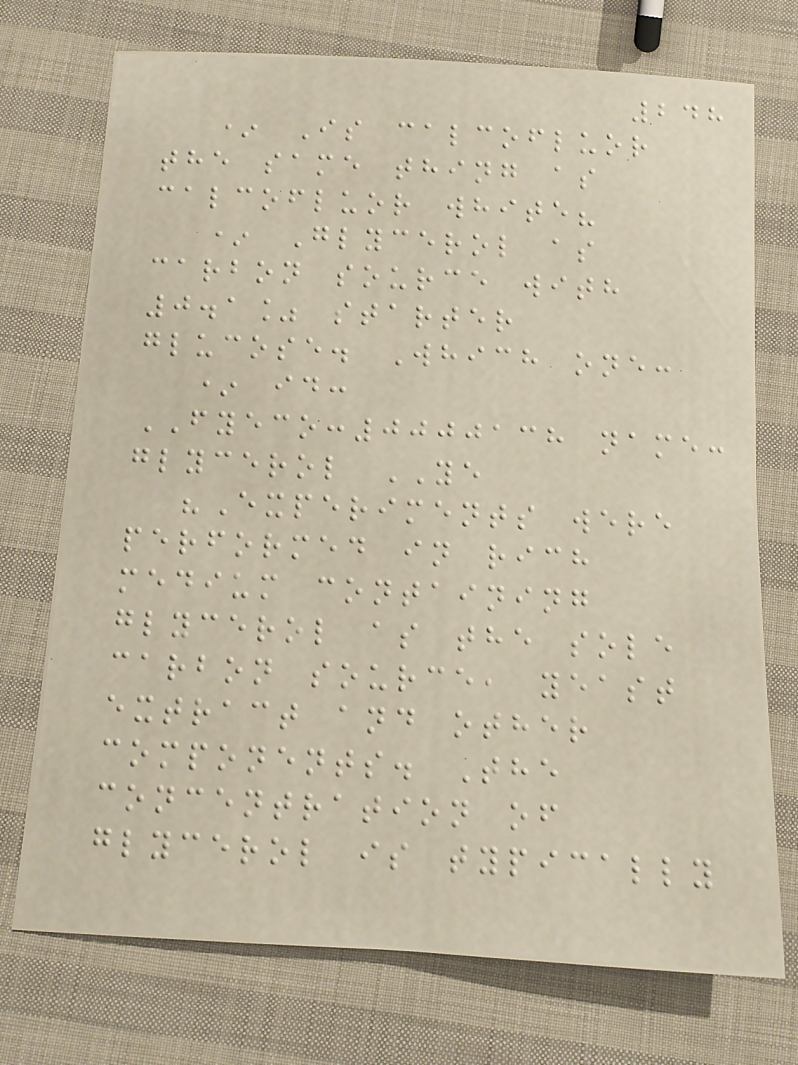248
* Is calcofluor
the same thing as
calcofluor white?
* Glycerol as
carbon source with
0.1% starter
glucose. Which one:
* id:
FYECO:0000138 name:
glycerol YE
"Experiments were
performed in rich
medium containing
glycerol as the sole
carbon source, yeast
extract and other
components. The
concentration of
glycerol is typically
